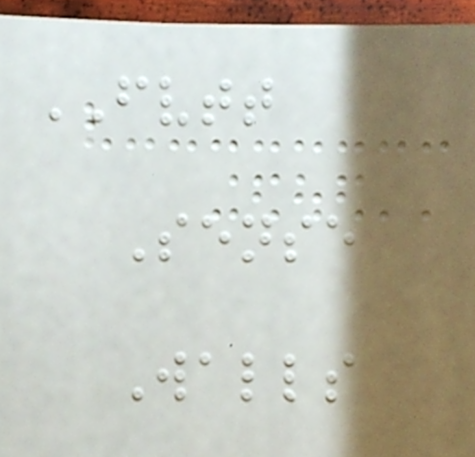FVTT
Sense
Walls
